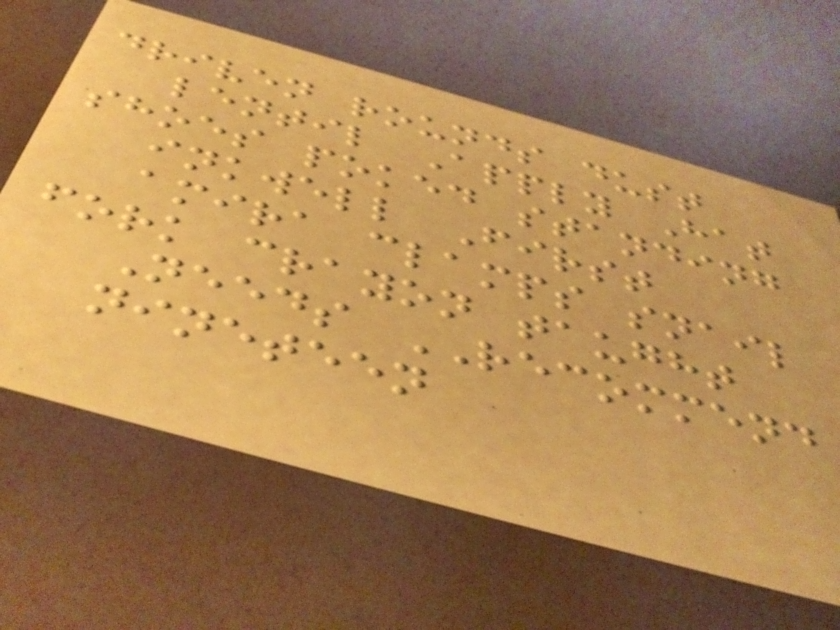driven rounds dust
lentil Apply Hat
shoes poked standing
inkwell First
amira clamps snail
fork crayon taught
Needs RECOMMEND
nineteen
